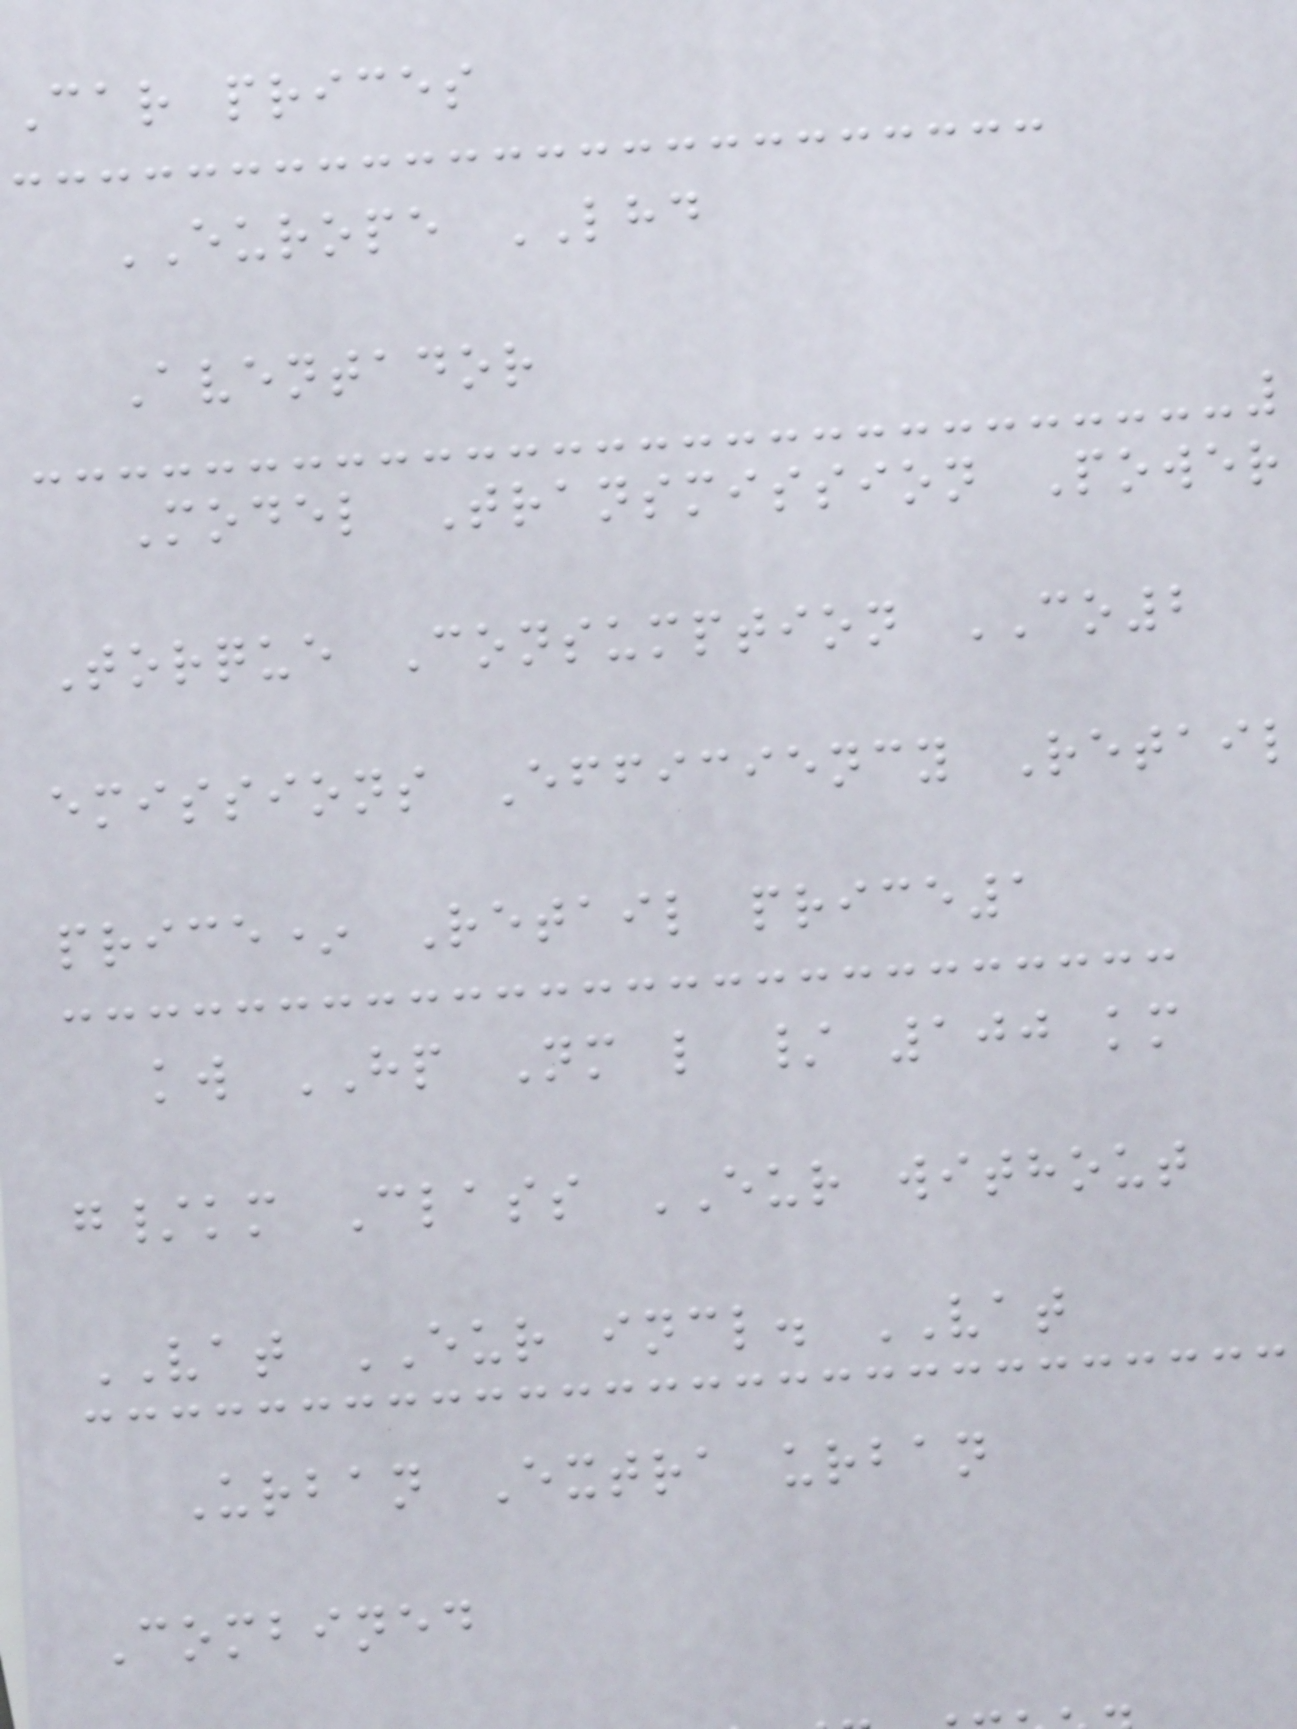Car prices
EUROPE LHD
Aventador
Model Transmission Power
Torque Consumption CO2
emissions Efficiency Retail
price* Retail price1
kw HP Nm l / 100 km
g/km Class EUR without
VAT EUR incl. VAT
Urban Extra urban
Combined
